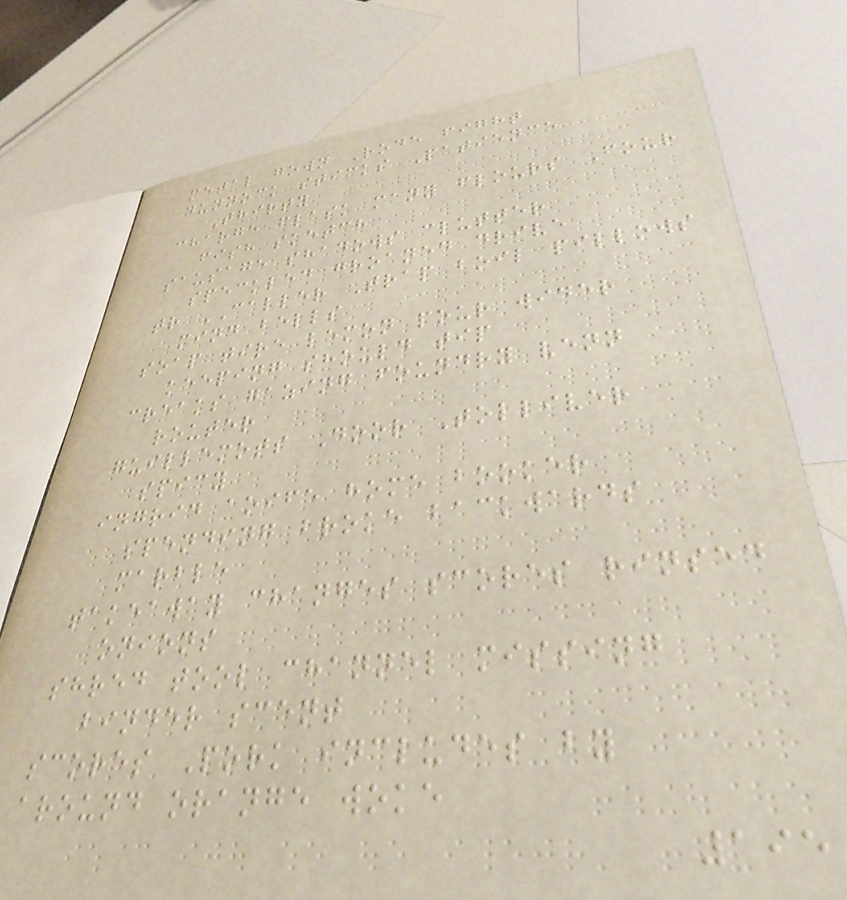metal gown Rode fight
dunnock sticks Patience
Thirty
charge flask many flours Four
fish sketch
sausage shadows clutter
speckled groaned drive
tr CALLER Trap boil pillows
mind bells
soap tire lemon pour wider
keeping should tip
creaks gazing foundry venn
router
guillemots Door Tolliver
spicy
ingrid aoife home booker
spending broke backwards
marble
takeaway changes scores rinsed
onions
shred tool channel missing
binder scent
scores Pork includes by
around orange woke
195
